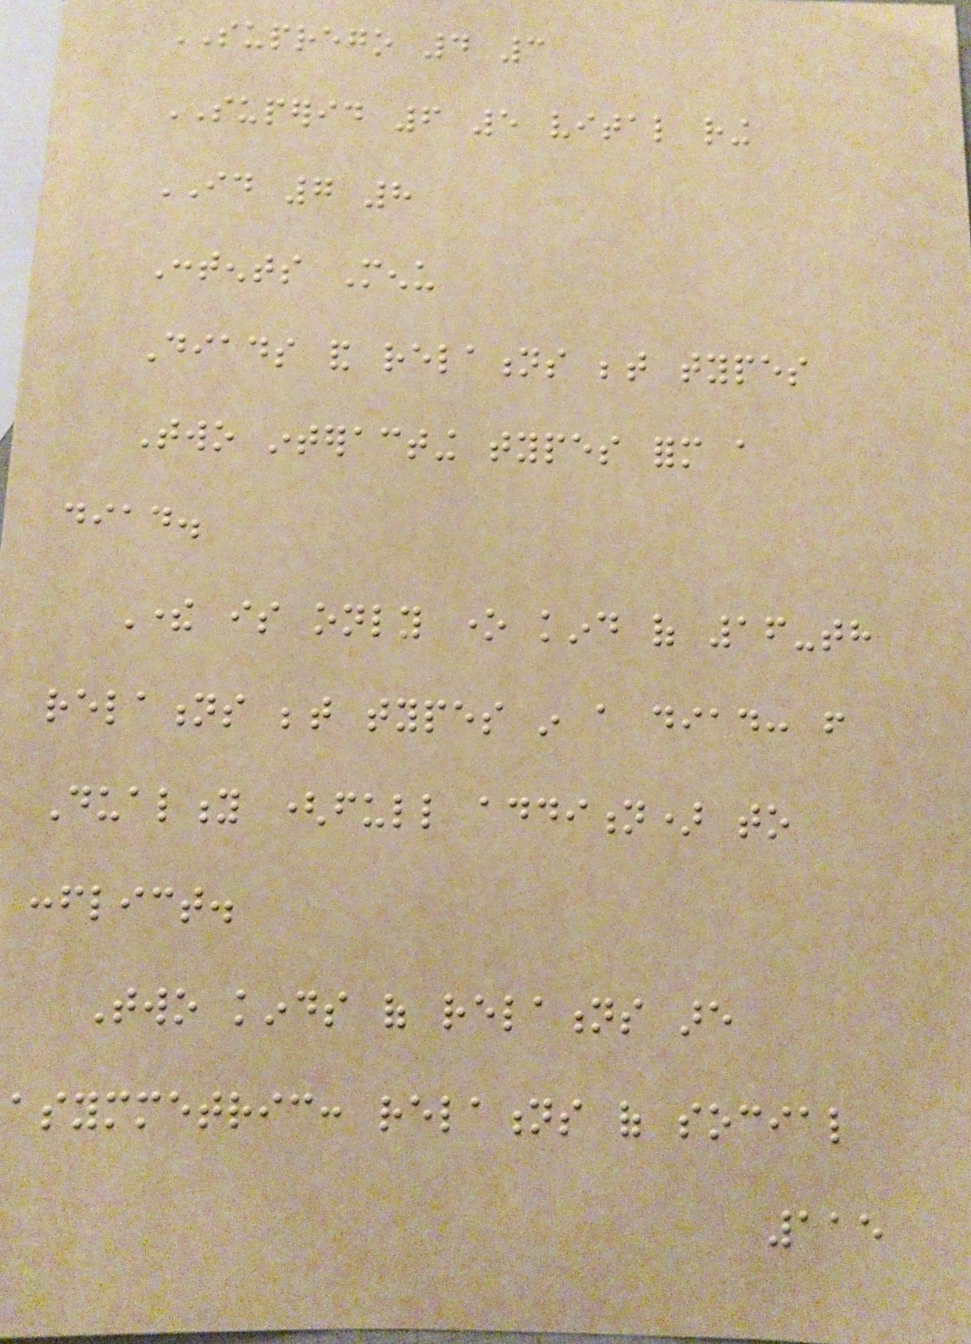SUPREGO 4 3
SUPERID 6 5 vital ring
ID 7 8
Contents Menu
Diads and relations between types
Two interacting types form a
diad.
There is only one kind of 16-th
relations between types in a diad: from
Duality (full addition) to
conflict.
Two kinds of relations are
asymmetric: relations of social
115
